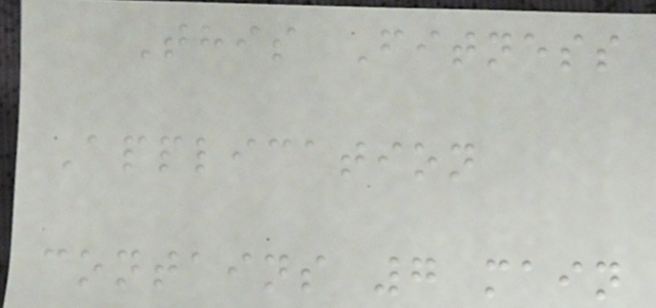This Fitness
Application
contains 7 main
